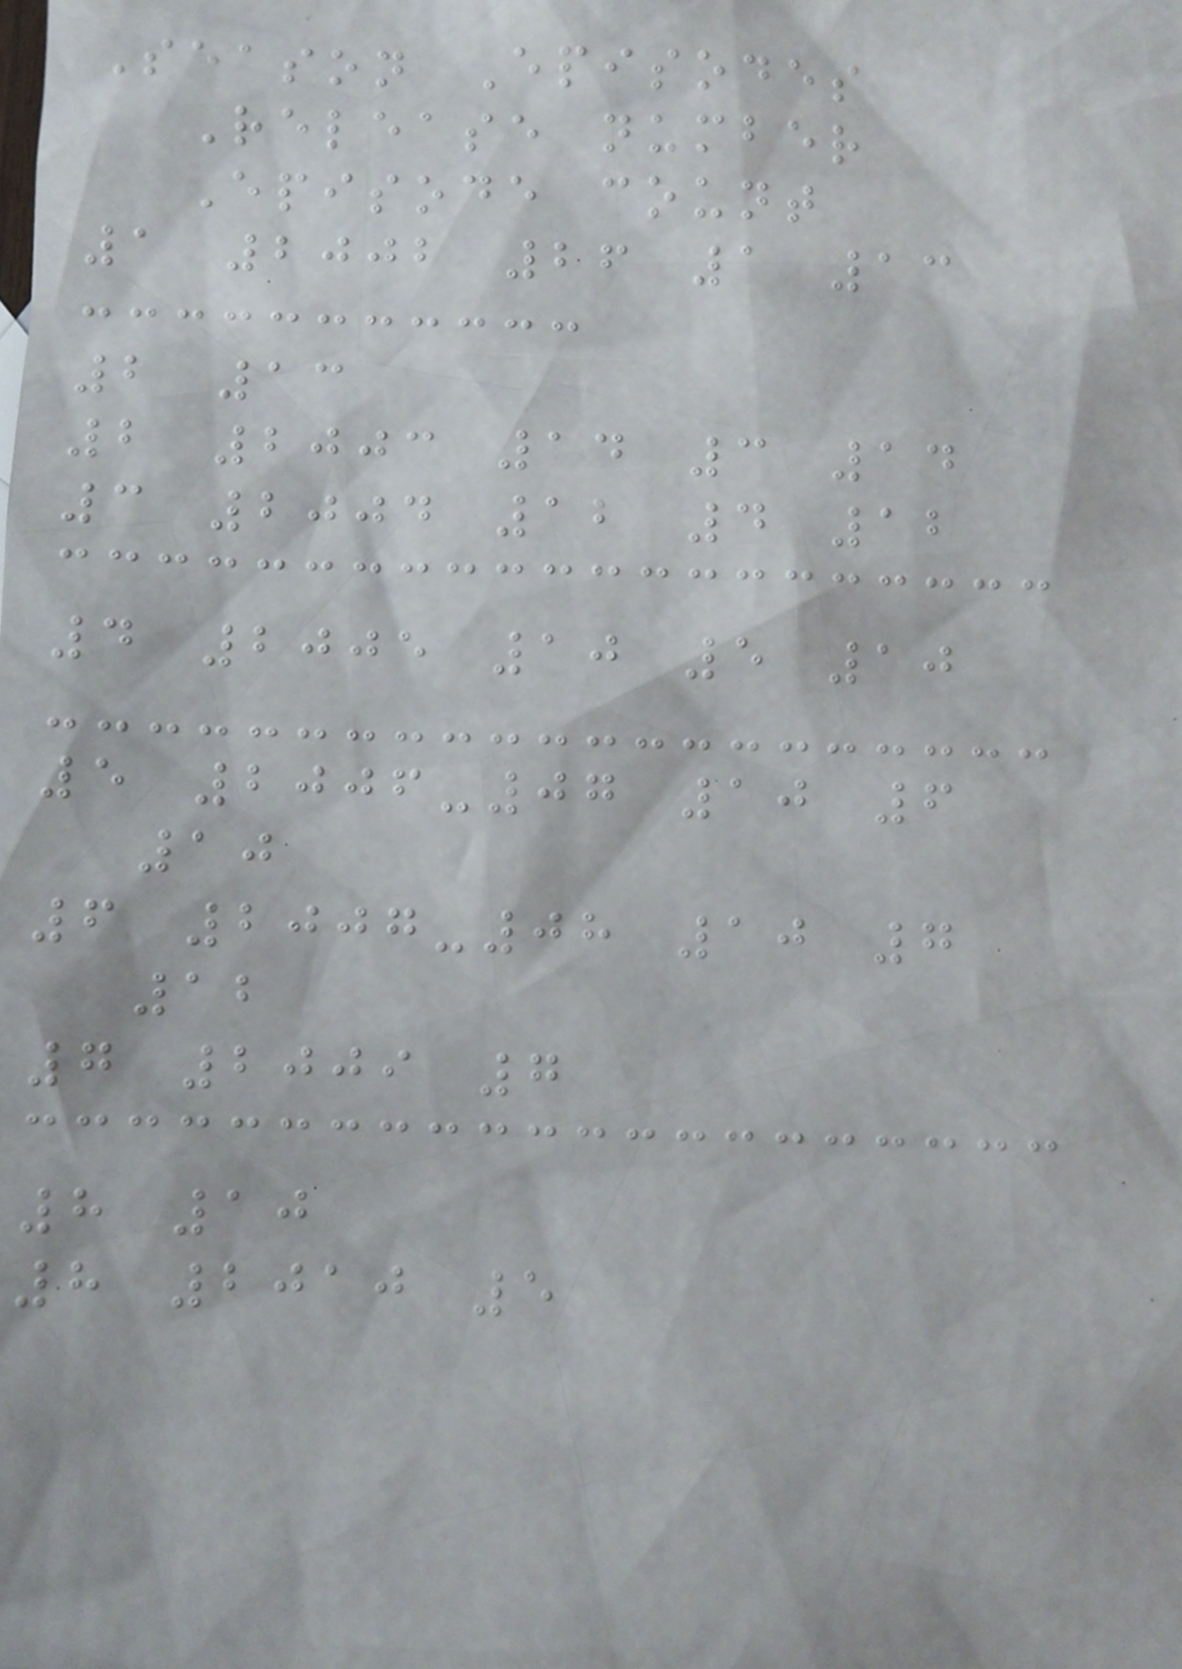Season Episodes
Release number
Episode count
1 2002 26 1 13
2 13
2 2003 14 3 14
3 2004 12 4 12
4 2005 10 5 10
5 2006-07 10 6
10
6 2007-08 10 7
12
7 2009 7
8 10
8 2010 5
